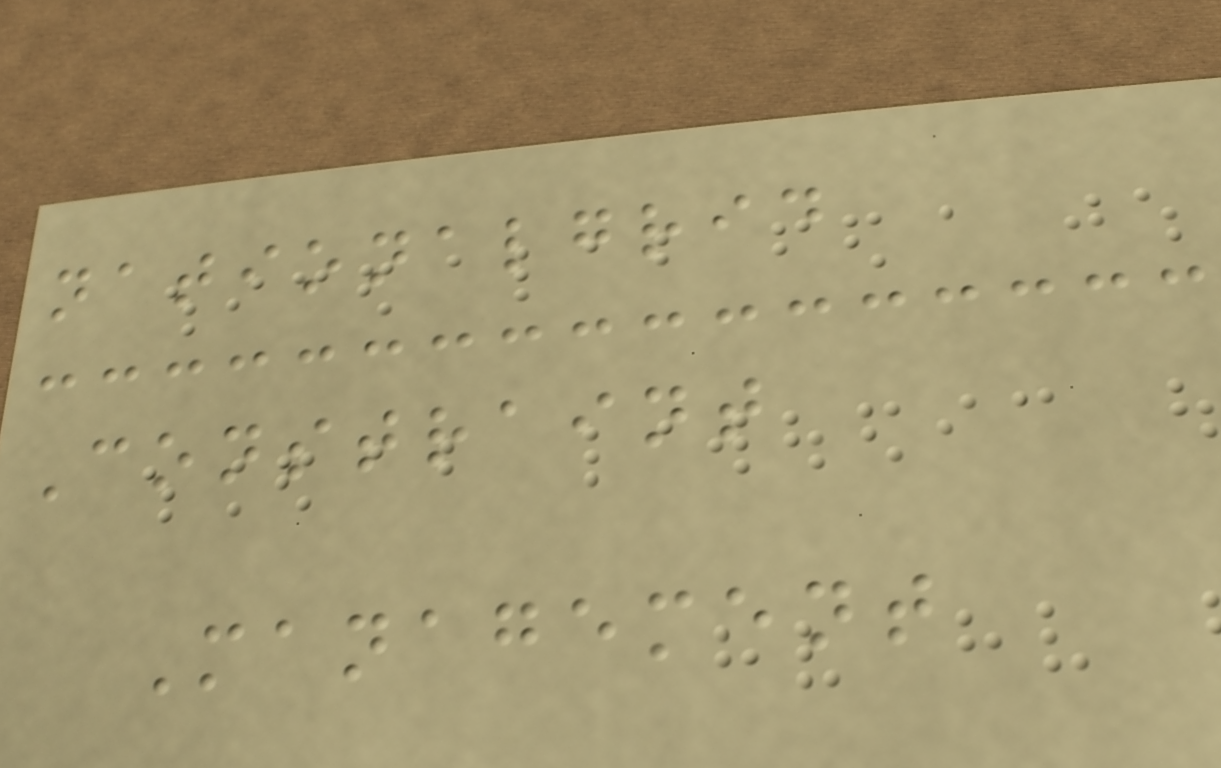nationalgrid
Constraint
Management
